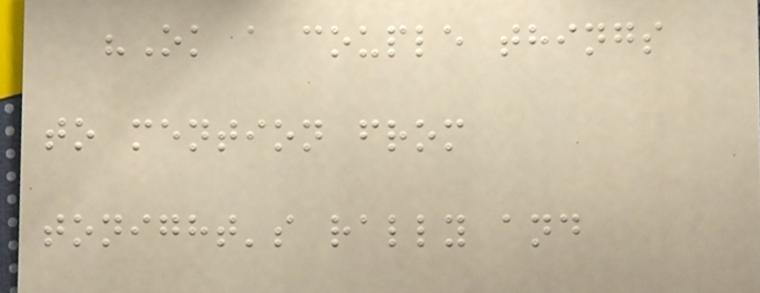"Ok a couple things
to mention from
tonight's rally and
